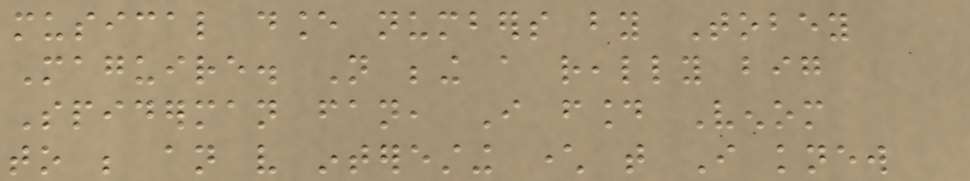musical dance numbers by Tobey
Maguire. Not being a really big
Spiderman fan, I found Venom
to be an very interesting character that I knew
